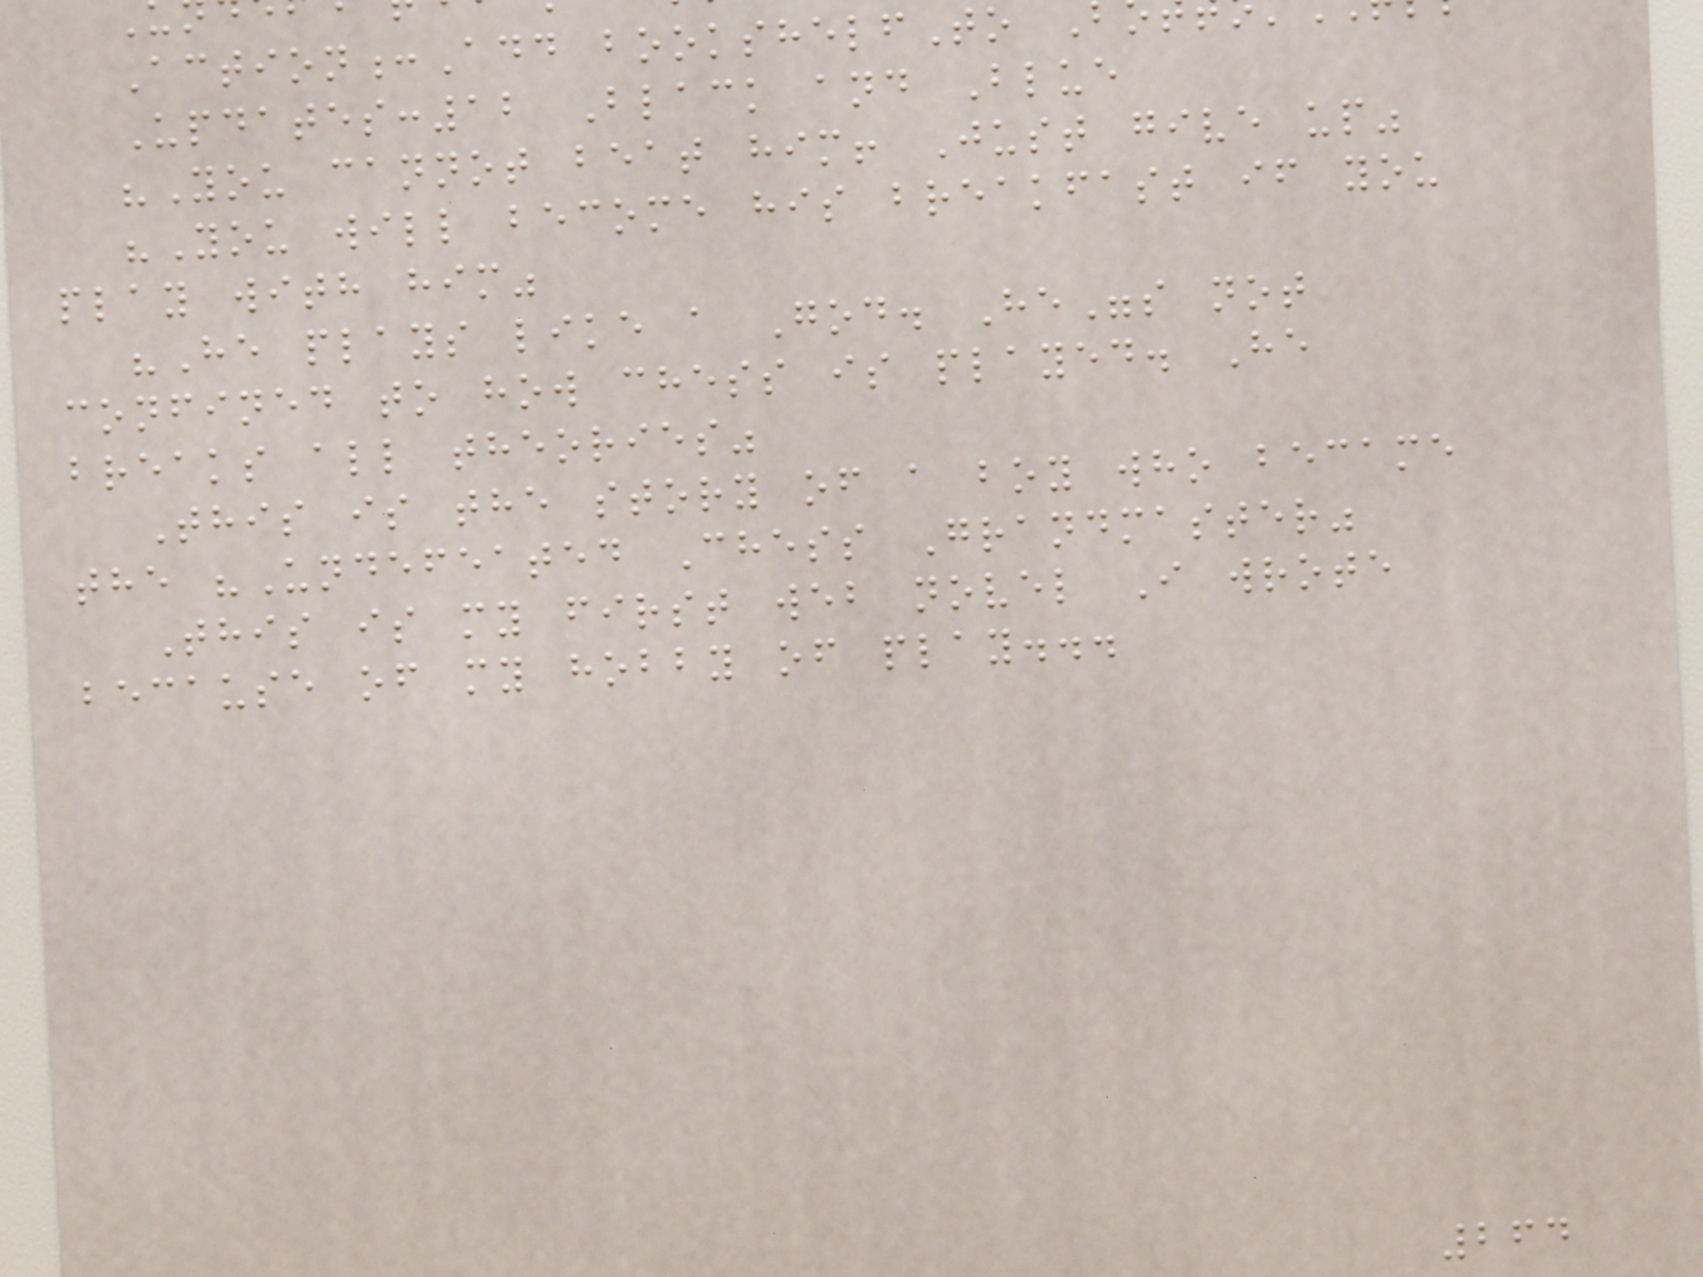Action:Add bookshelfTo
Updates:12 Black and Blue
"You cannot beat him! Just give up"
"You will become his breakfast if you
play with him"
"He plays like a God. He"s not
confined to how chess is played. He
breaks all theories"
This is the story of a boy who became
the "Undefeated Chess Grandmaster"
This is my first web novel I wrote
because of my hobby of play...
264
